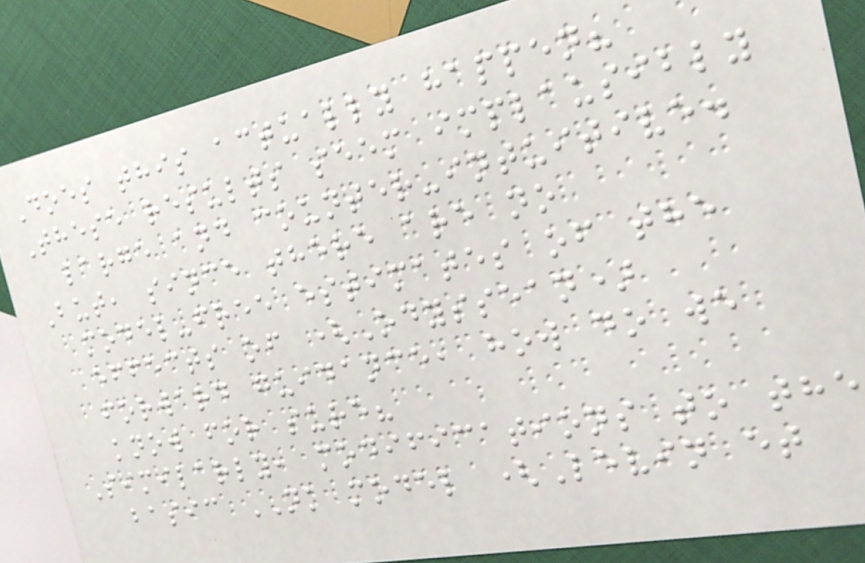Does this actually happen?
These results seem implausibly
large and counter-intuitive.
But, since there are no
model-free estimates of the
effects of (Odyssean)
forward guidance, how do we
know for sure?
Similarly, modifications to the
basic NK model (Levin et
